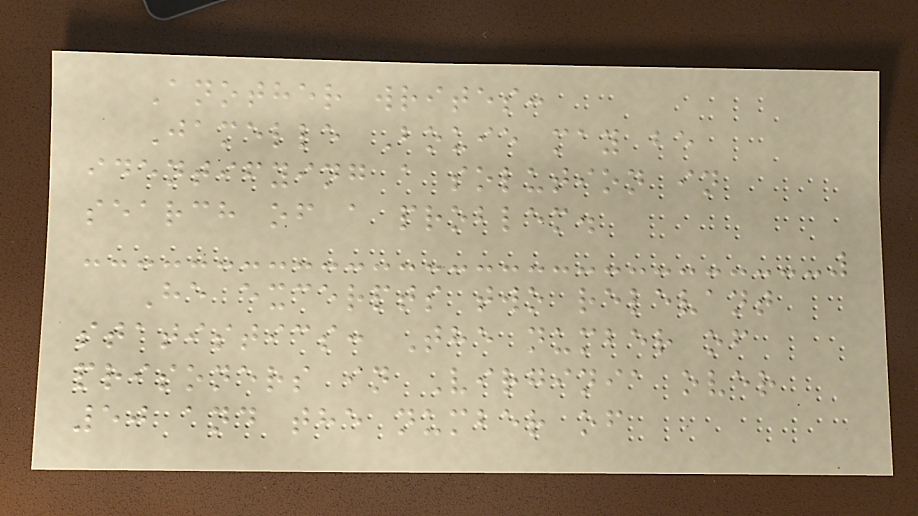Another writes:
Jamelle Bouie may be
identifying a solution in
search of a problem.
He excerpts two relevant
statistics: The number of
prisoners in Virginia over
50 and the number of
